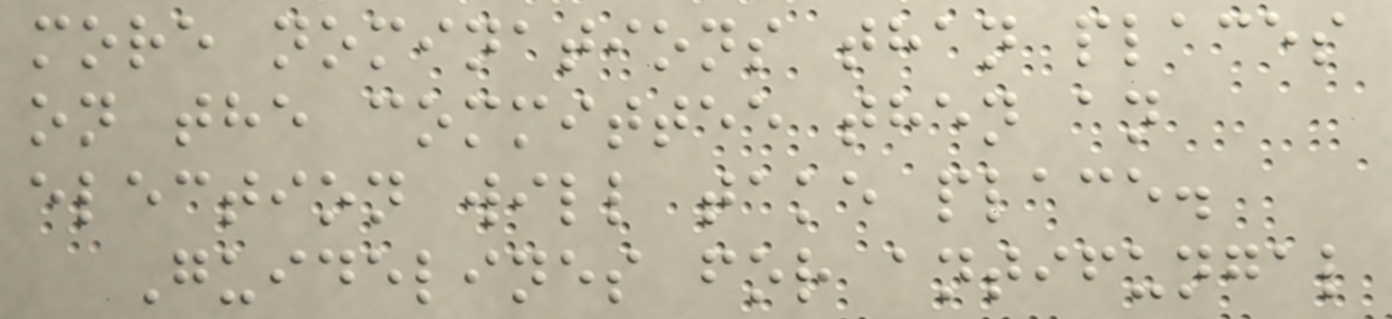more nominations than places
on the committee then an
election will take place.
Guidelines for antifungal
